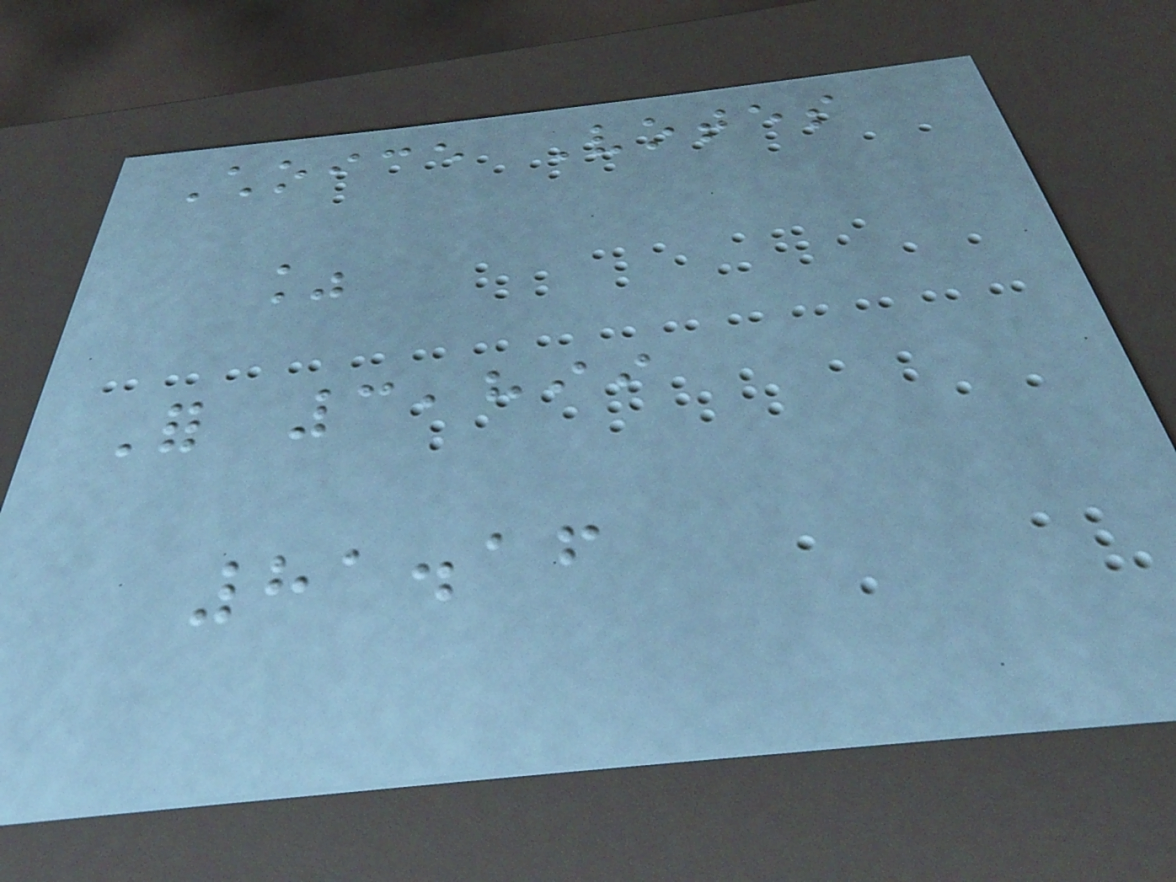Choice Votes
%
For 3,899
81.16
